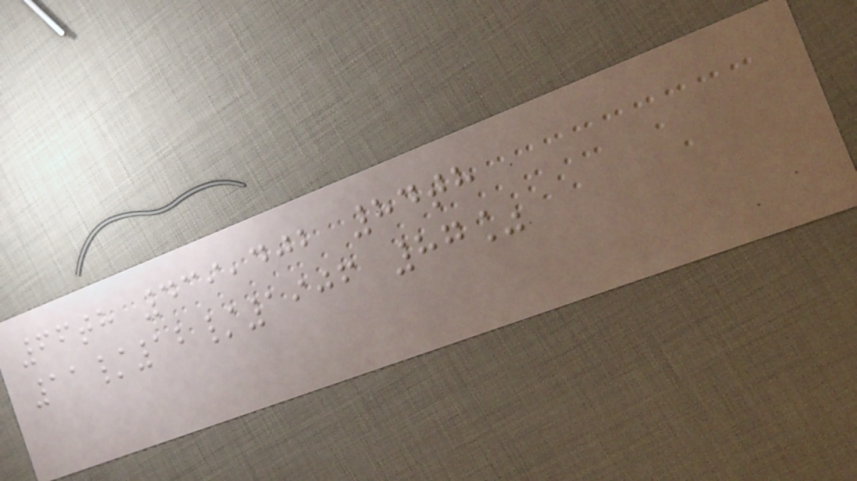66th 439,402 84th
11/12/1906 87%
